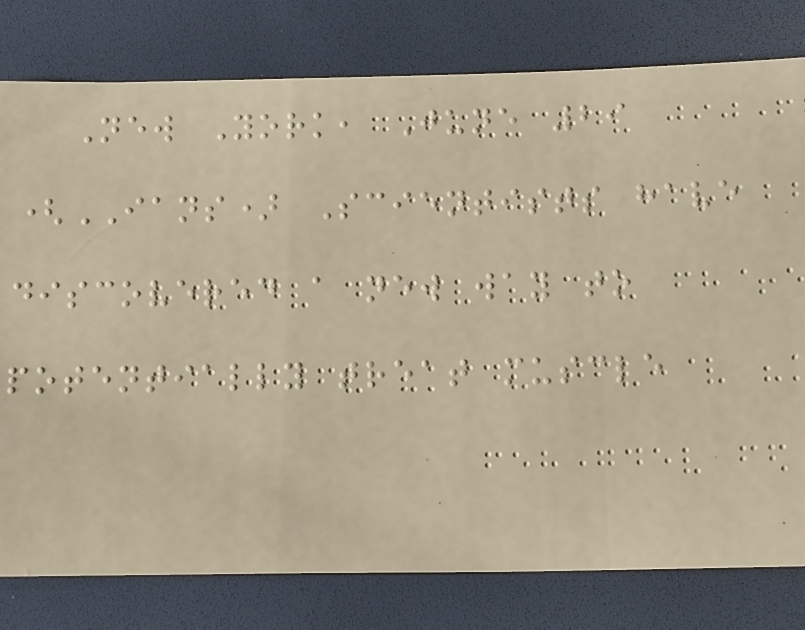New York, June 29
(IANS) Scientists have
discovered a new way to
potentially treat muscle
